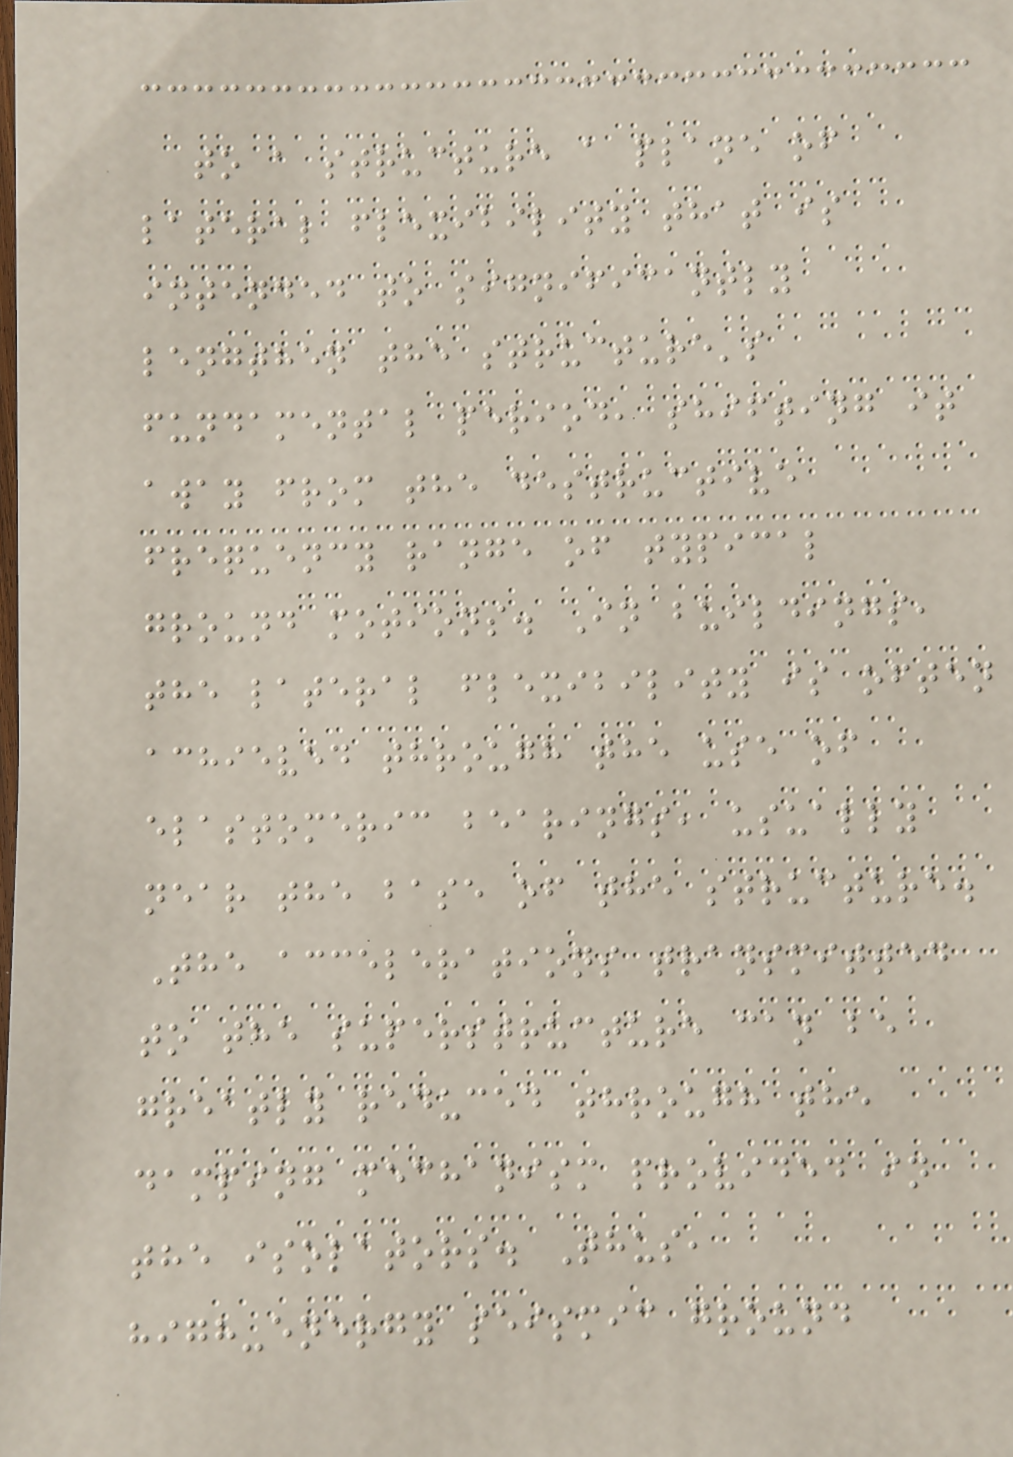to a structure a plane of
lateral flexibility that is
intended to significantly
lengthen the structure's
fundamental period, shifting it
away from the destructive
frequency range of typical
ground motions. In buildings,
the lateral flexibility is often
achieved through the use of
elastomeric bearings, usually
near the base of the structure.
The accelerations transmitted
to the superstructure can be
greatly reduced through the
damping mechanism provided in
the isolators. Thus,
high-energy seismic ground
